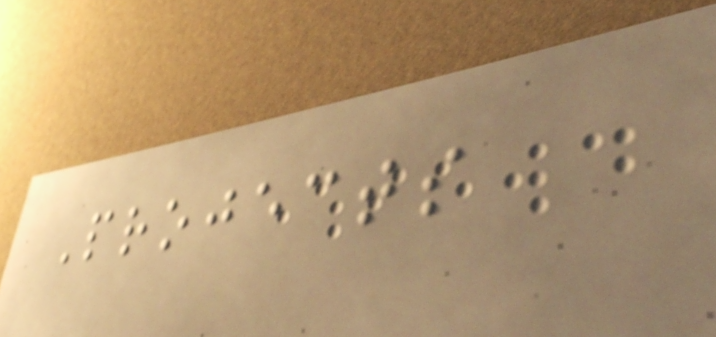Projects
